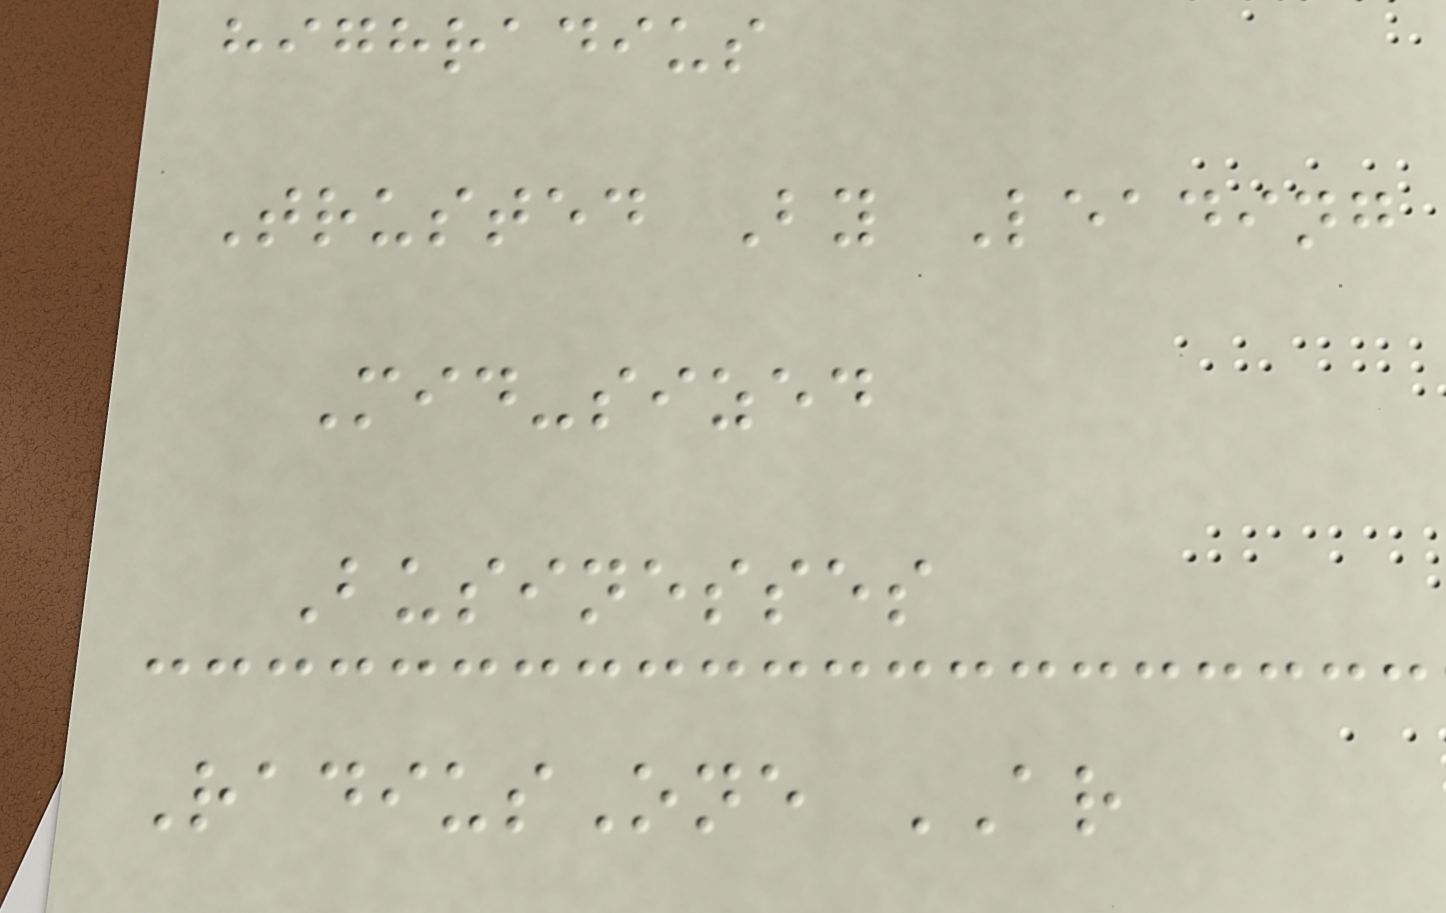highradius
Trusted By Leading
Mid-sized
Businesses
RadiusOne AR
